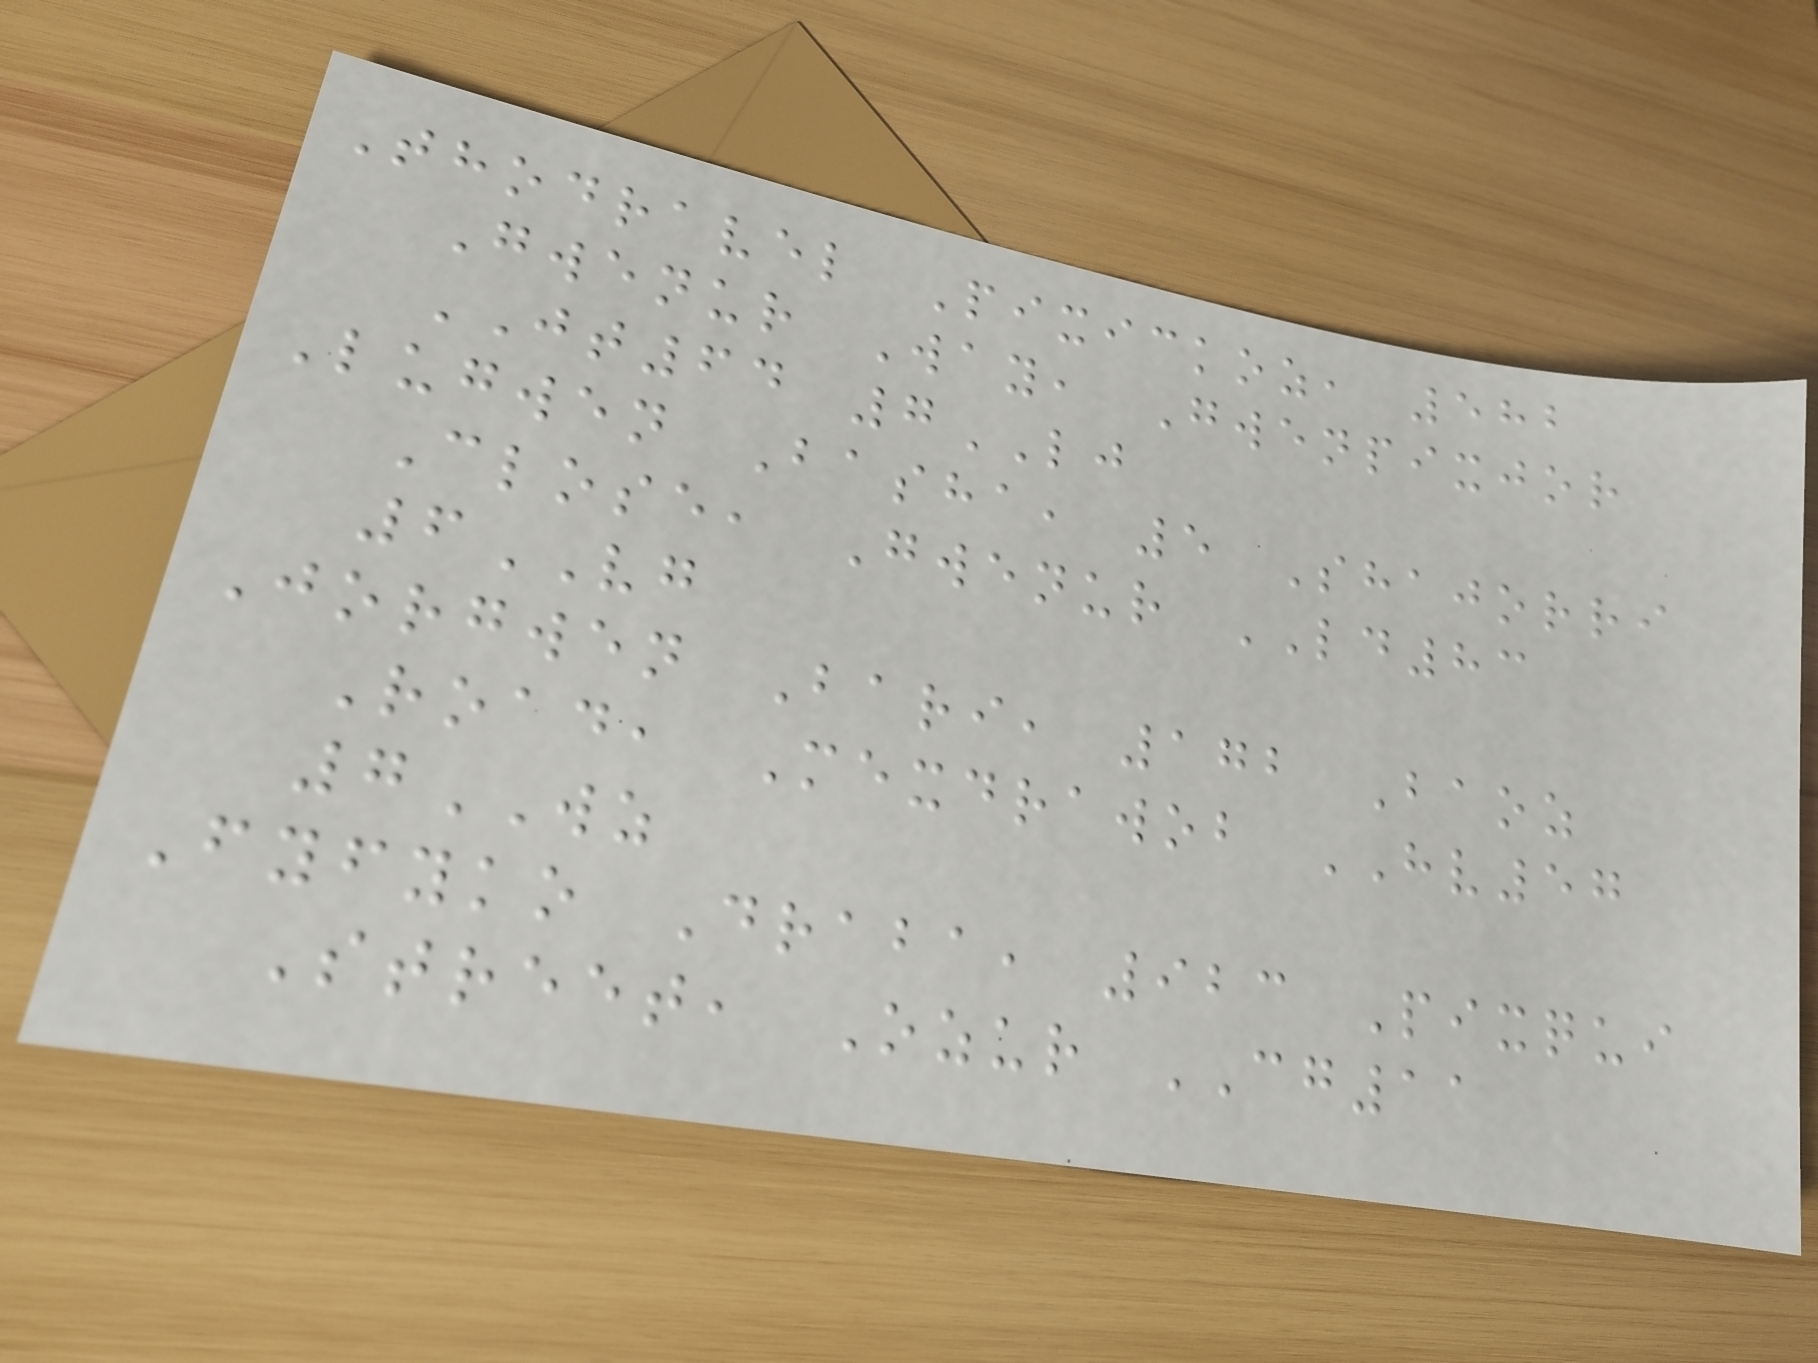Thodravel Pixickoz, 582
Gwenur Way, Gwenpixjor
JT64 7LJ
Lugwen Basha, 5 Shajorri
Close, Gwenur LD83
6VG
Jorgwen Bari, 172 Baoz
Road, Mexdrawob HV57
7WZ
Fyfyko Draba, 923 Pixqui
Street, Ozur CG11
